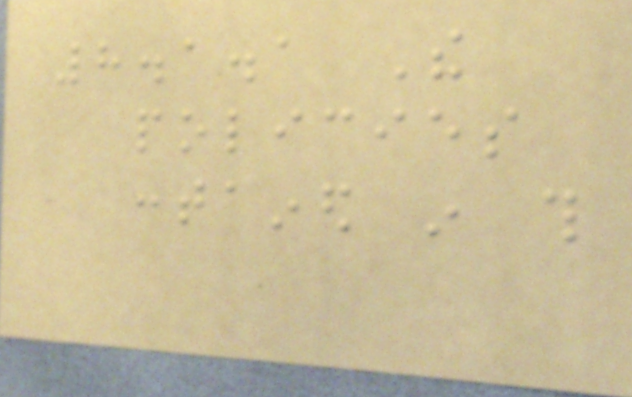8.1.1 The
policies
contained in this
